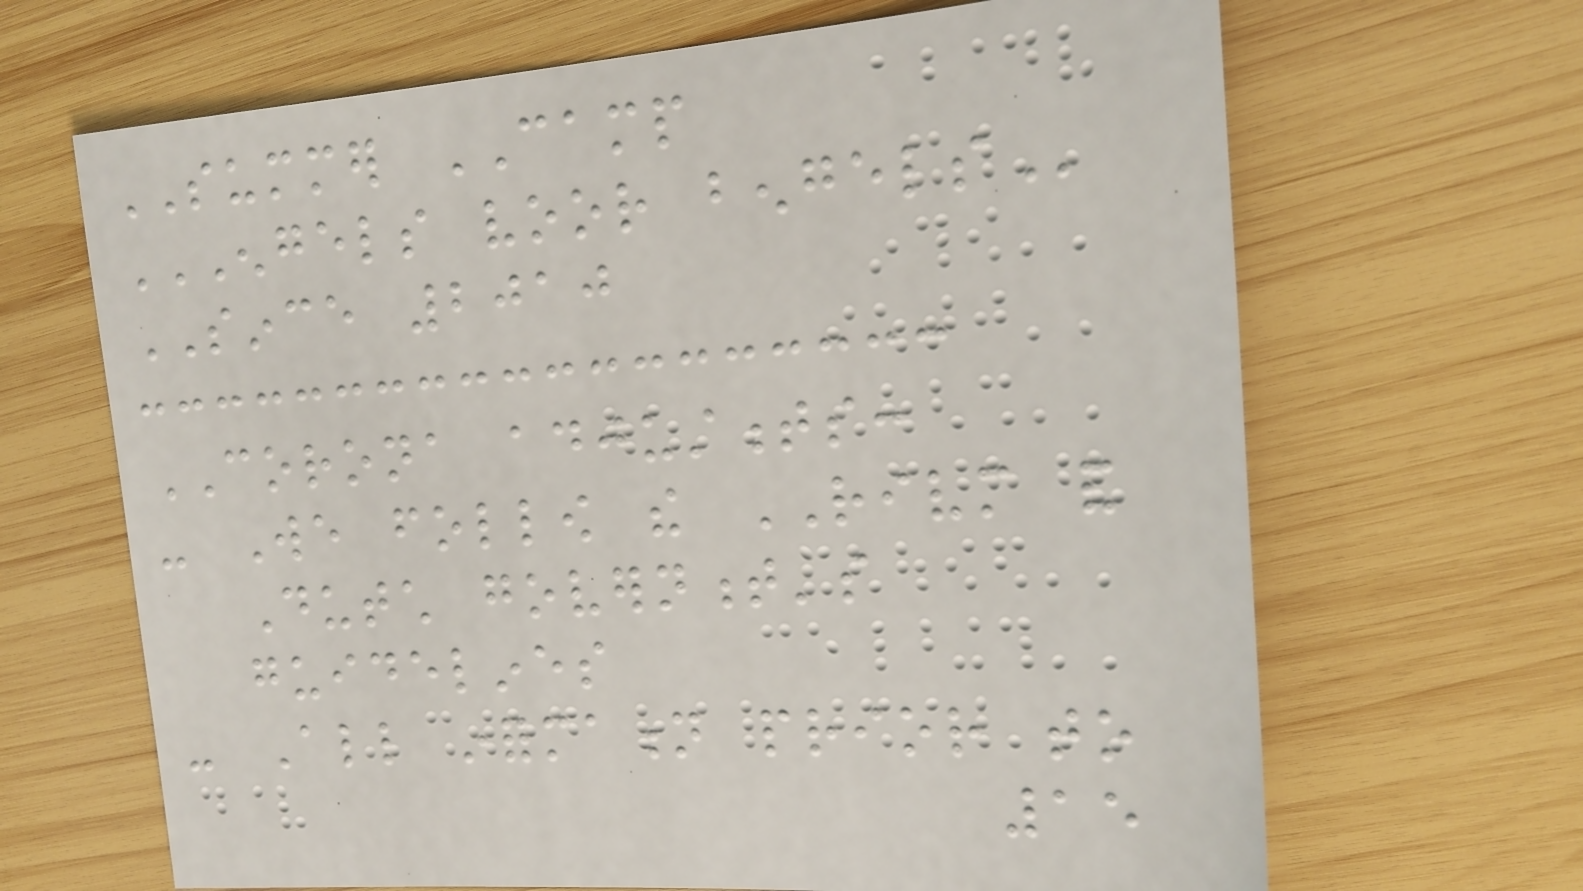SUMMER CAMP
ENGELS VOOR BENGELS
SINCE 2010
CORONA adjustments:
- We follow the RIVM and
Dutch government's
guidelines
- All information prior to
15
